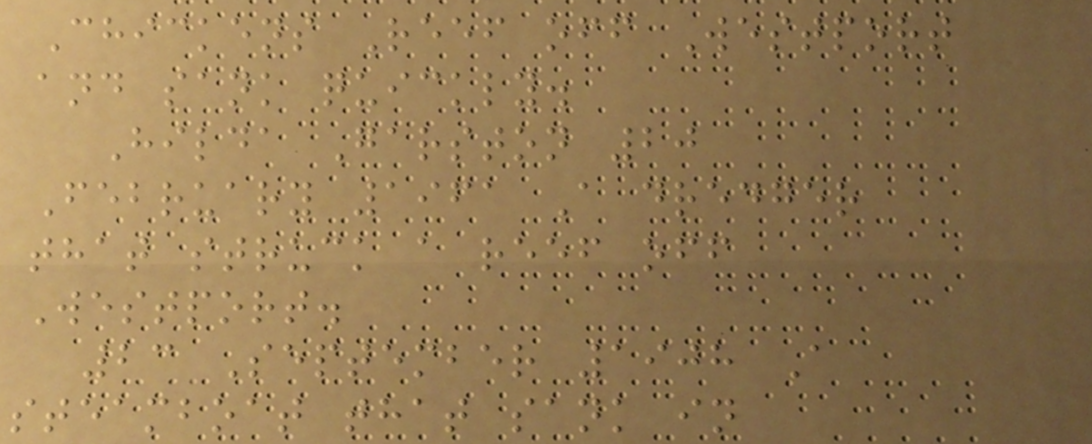Chickens Reef off Westport
and sank quickly.
Hilda Garston 20
February 1961 A dredger
that struck a reef off
Westport.
23 September 1908 A
steamboat that sank in
